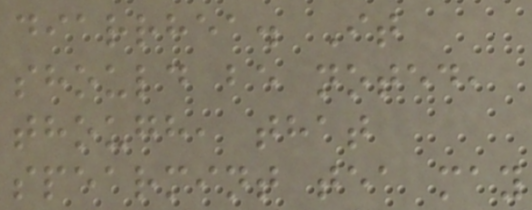diarrhea. It
should be noted,
though, that
spearmint tea may
